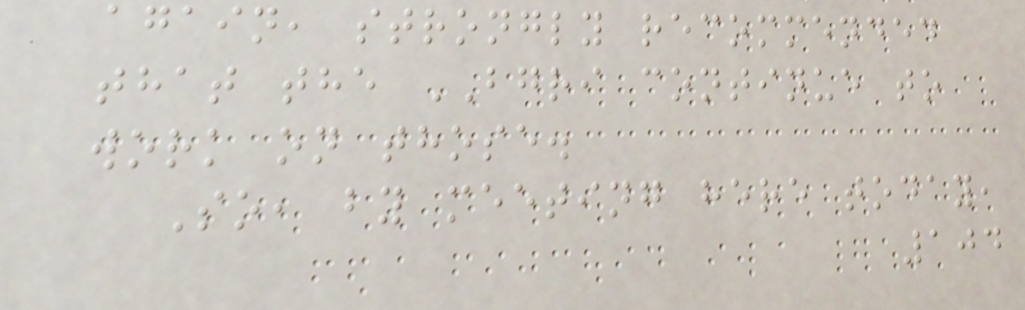again, strongly recommended
that the BGRI continue to
work on those.
So, by meeting here today,
104
